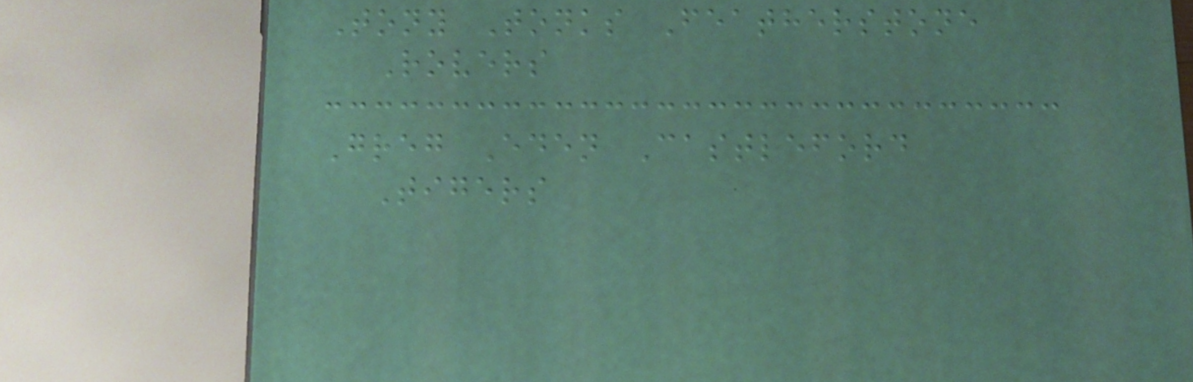Tony Tonks Featherstone
Rovers
Greg Eden Castleford
Tigers
